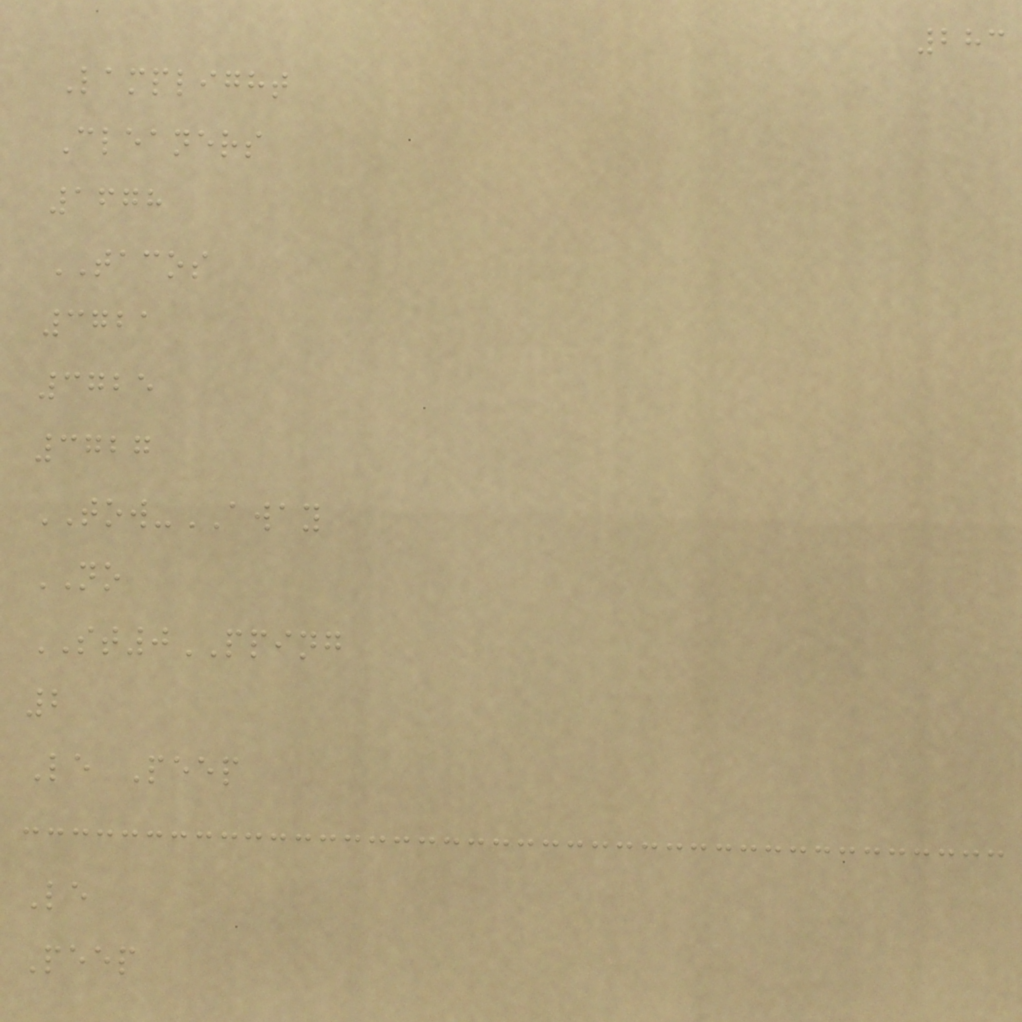283
Lamplight
Cleaners
1678
TACOS
3721
3725
3727
TOW-AWAY
NO
ST0PPING
2
Le Peep
Le
Peep
